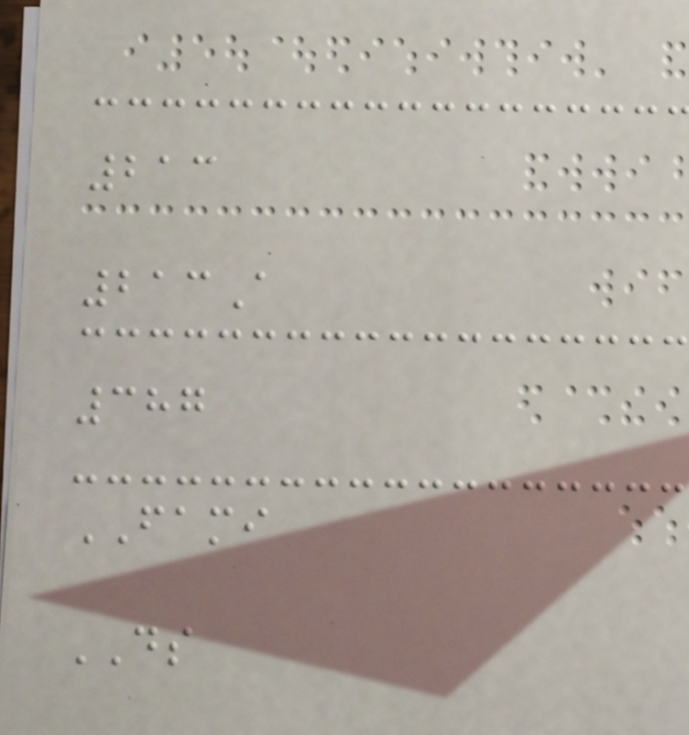213
213A
387
FAMI
DS
